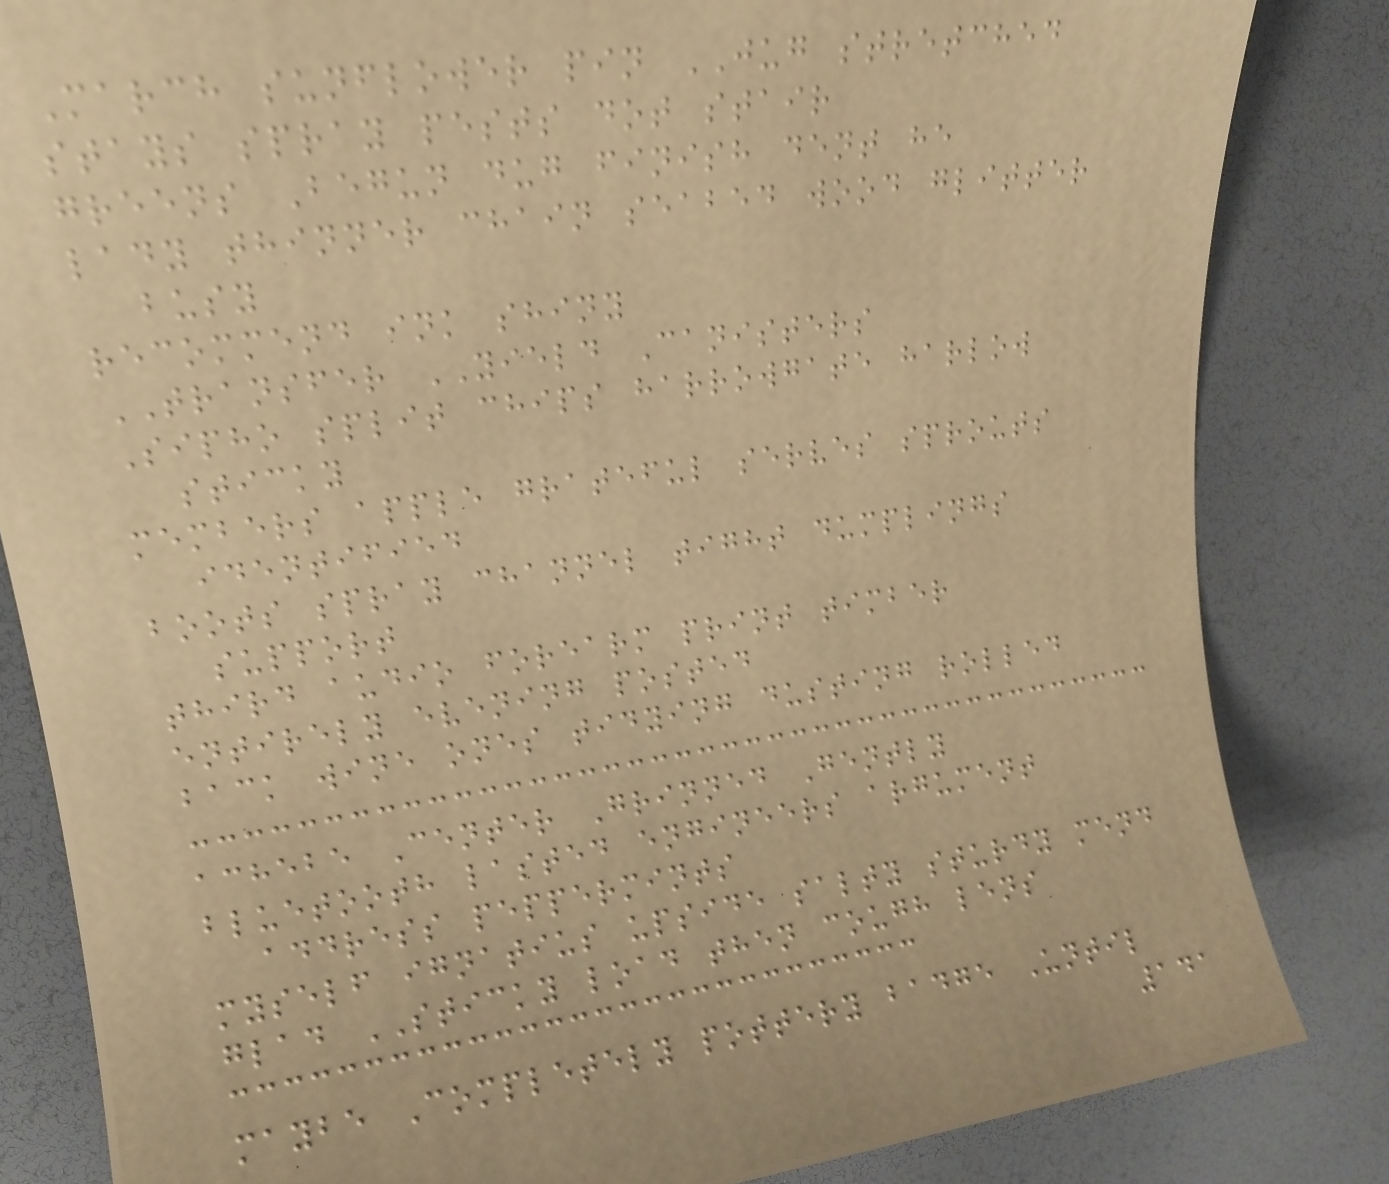March sunflower pin JUG stretched
stays spray pests dot stair
greens Begun dug finish dent he
lady thinner chain seabed wood glitter
busy
recommend ink shiny
TRANSFER YIELD Canisters
Sipho split chips harrowgate harlow
sticky
members apple grateful serves sprouts
identified
boots spray channel tight dumplings
support
third audio forearm print timber
entirely evening posted
back wine ones tidying dusting rolled
achebe Center Grinned Gently
bluetooth lasted engineers argument
address peppermints
myself ignatius upside salty sturdy mend
glad STICKY load then cough lens
maybe Completely pottery badge Until
141
